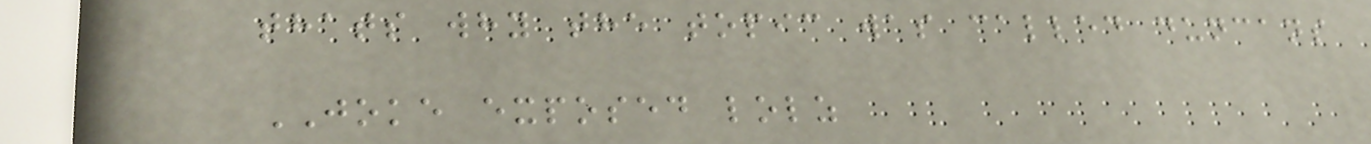thats why the topic was called duncans
JOKE exposed lolz
